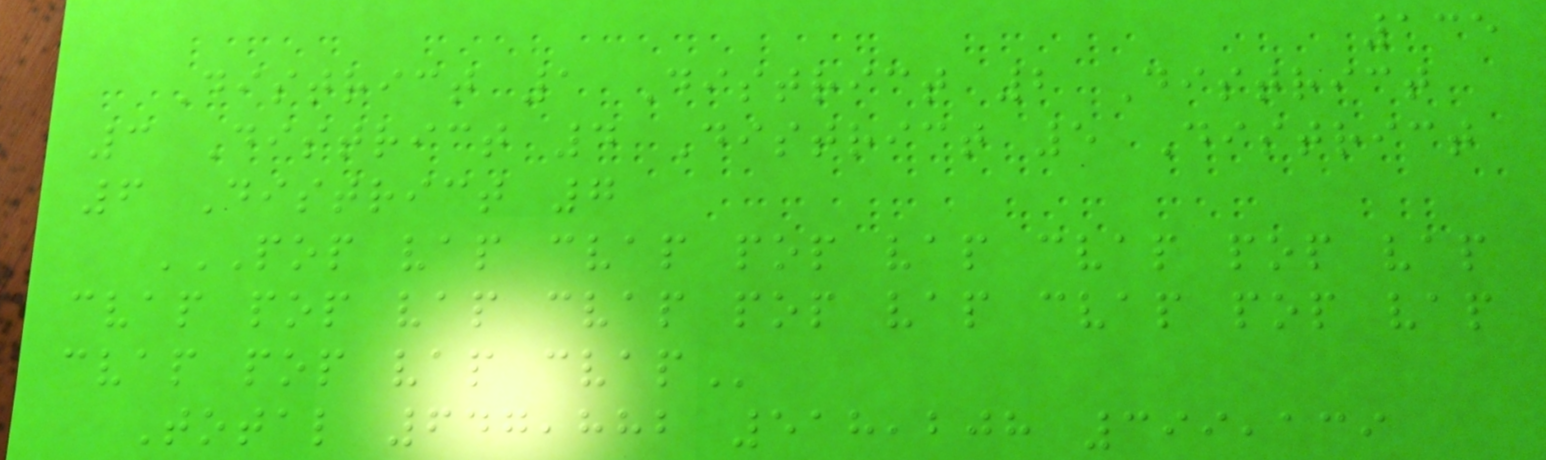135
District 1 District 2 District
3 District 4 District 5 District
6 District 7
POP VAP CVAP POP VAP CVAP POP VAP
CVAP POP VAP CVAP POP VAP CVAP POP VAP
CVAP POP VAP CVAP
Total 647,882 518,208 399,139
